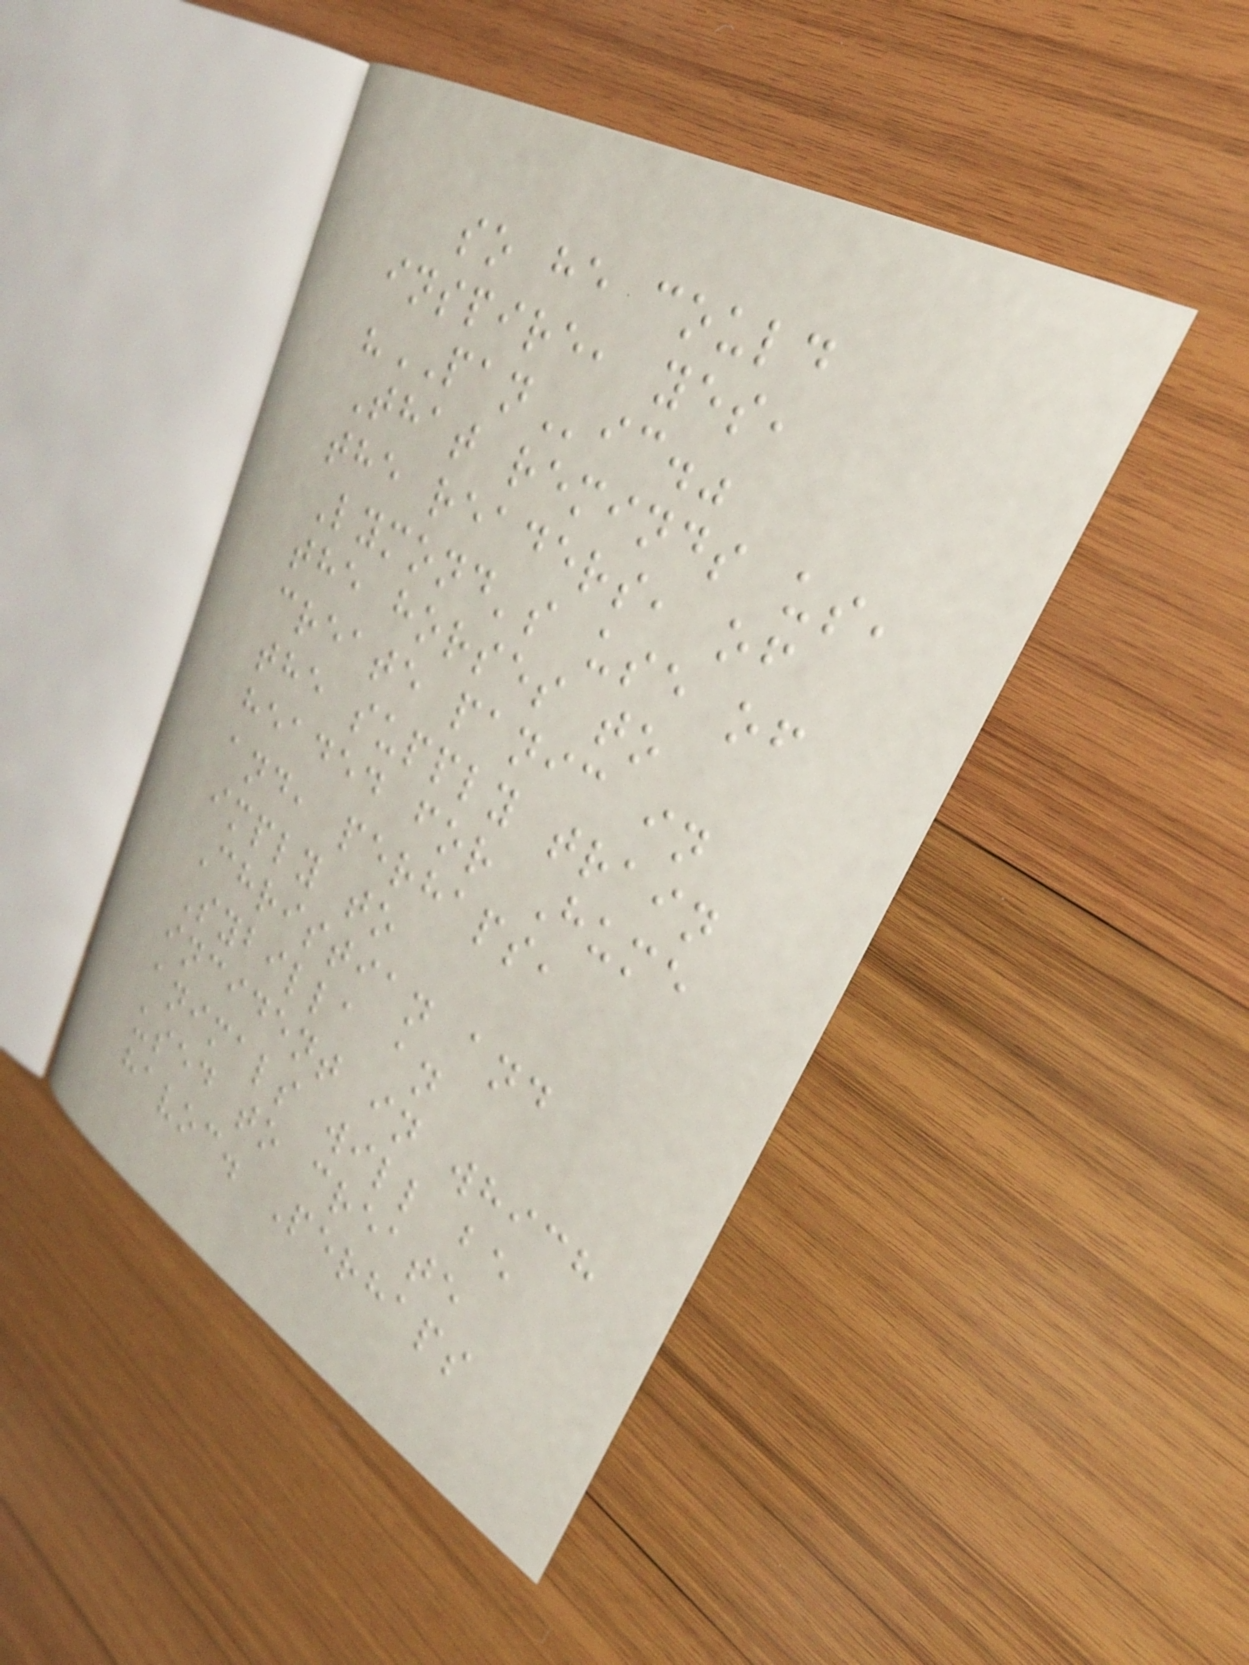so he could
inspire, yes,
"PANic."
That reminds us,
the readers, of
Lymond's use of
the horses to
create panic in
the supply train
headed for Hume
and, perhaps,
imply to
Christian and
Sybilla an
incident in which
animals will be
used to create
havoc. Perhaps
